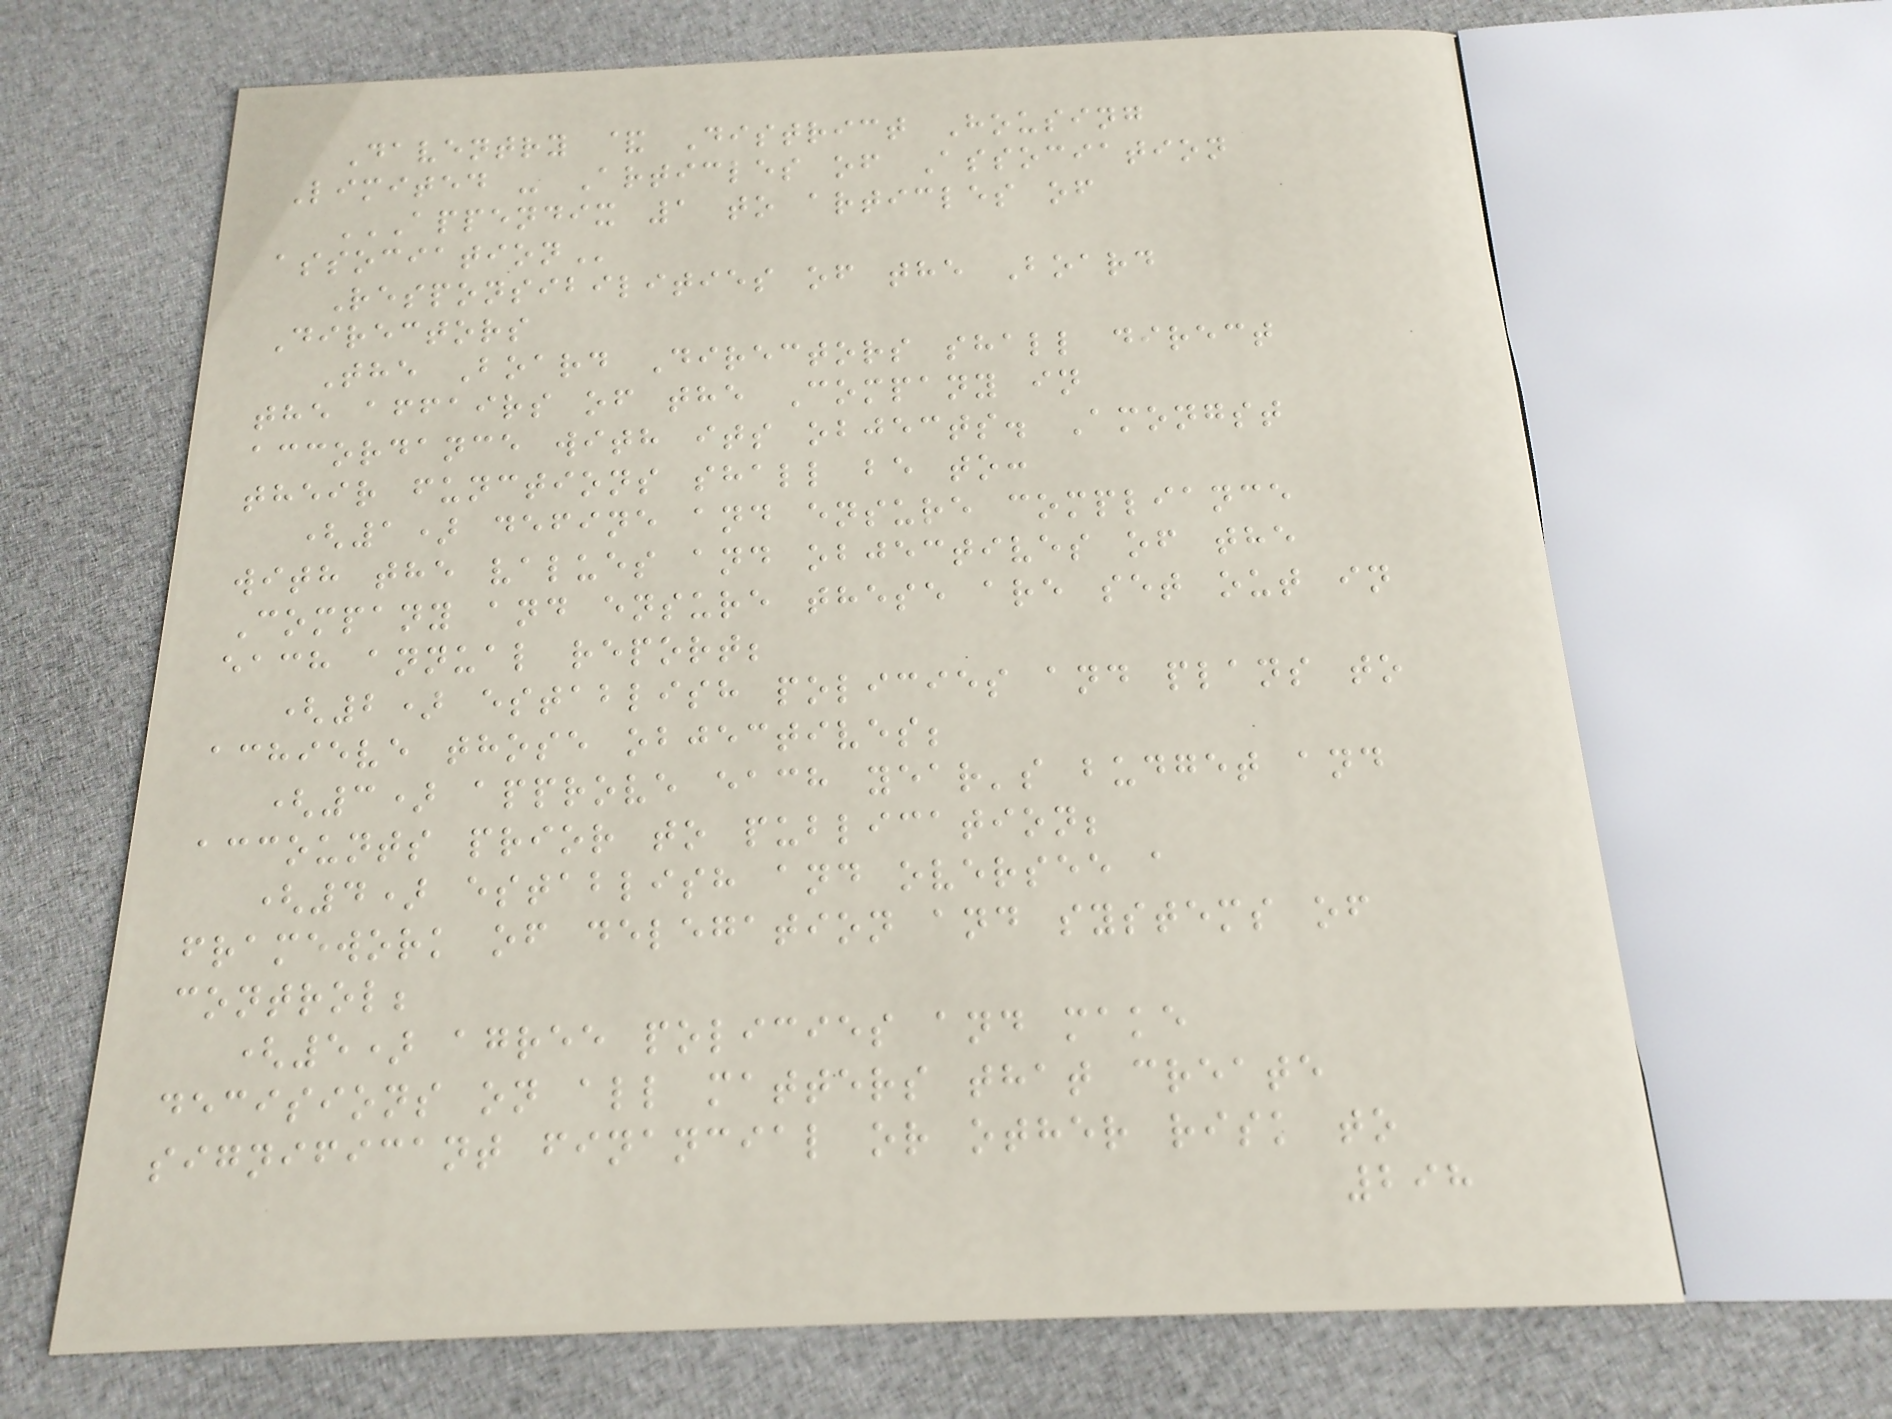Daventry & District Housing
Limited - Articles of Association
APPENDIX 1 TO ARTICLES OF
ASSOCIATION
Responsibilities of the Board
Directors
The Board Directors shall direct
the affairs of the Company in
accordance with its objects. Amongst
their functions shall be to:
(1) define and ensure compliance
with the values and objectives of the
Company and ensure these are set out in
each annual report;
(2) establish policies and plans to
achieve those objectives;
(3) approve each year's budget and
accounts prior to publication;
(4) establish and oversee a
framework of delegation and systems of
control;
(5) agree policies and make
decisions on all matters that create
significant financial or other risk to
298
